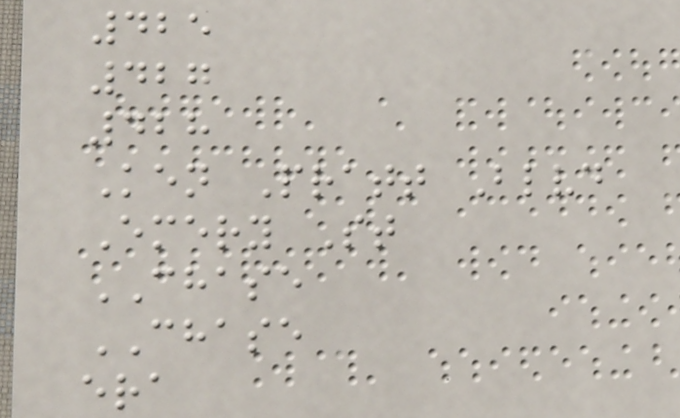425
427
428
Ken Pratt Blvd
Emery St
CHASE
CHASE
era
